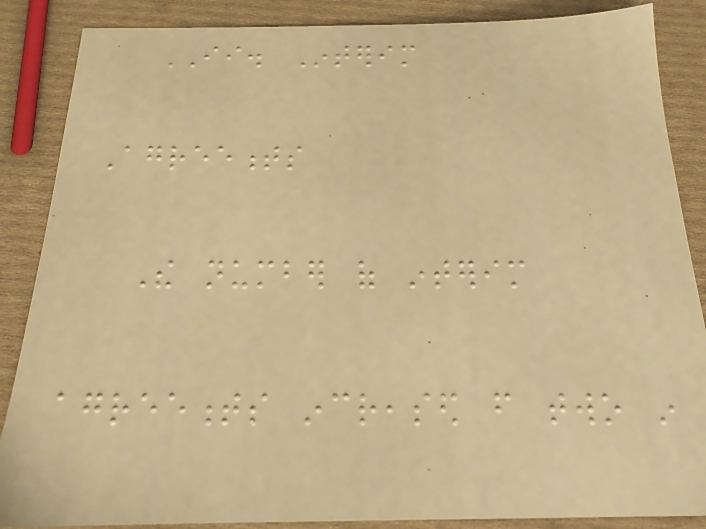II. Interim
Agreements
The number of interim
agreements increased from two in
